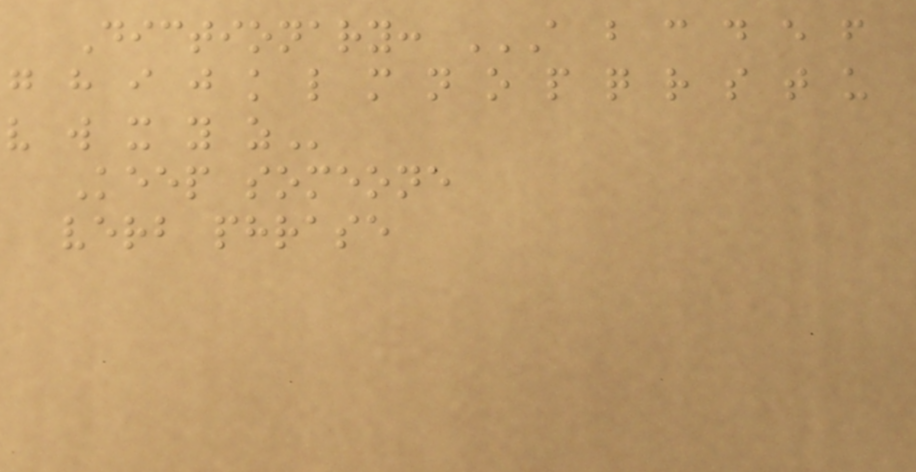Dictionary: A B C D E F
G H I J K L M N O P Q R S T U
V W X Y Z
Keep someone
verb phrase
